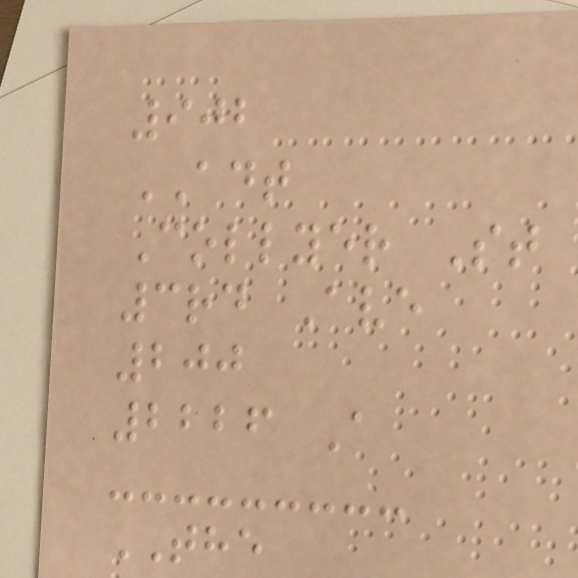902
ADT
Collyer St
3rd Ave
200
2226 A
THE
